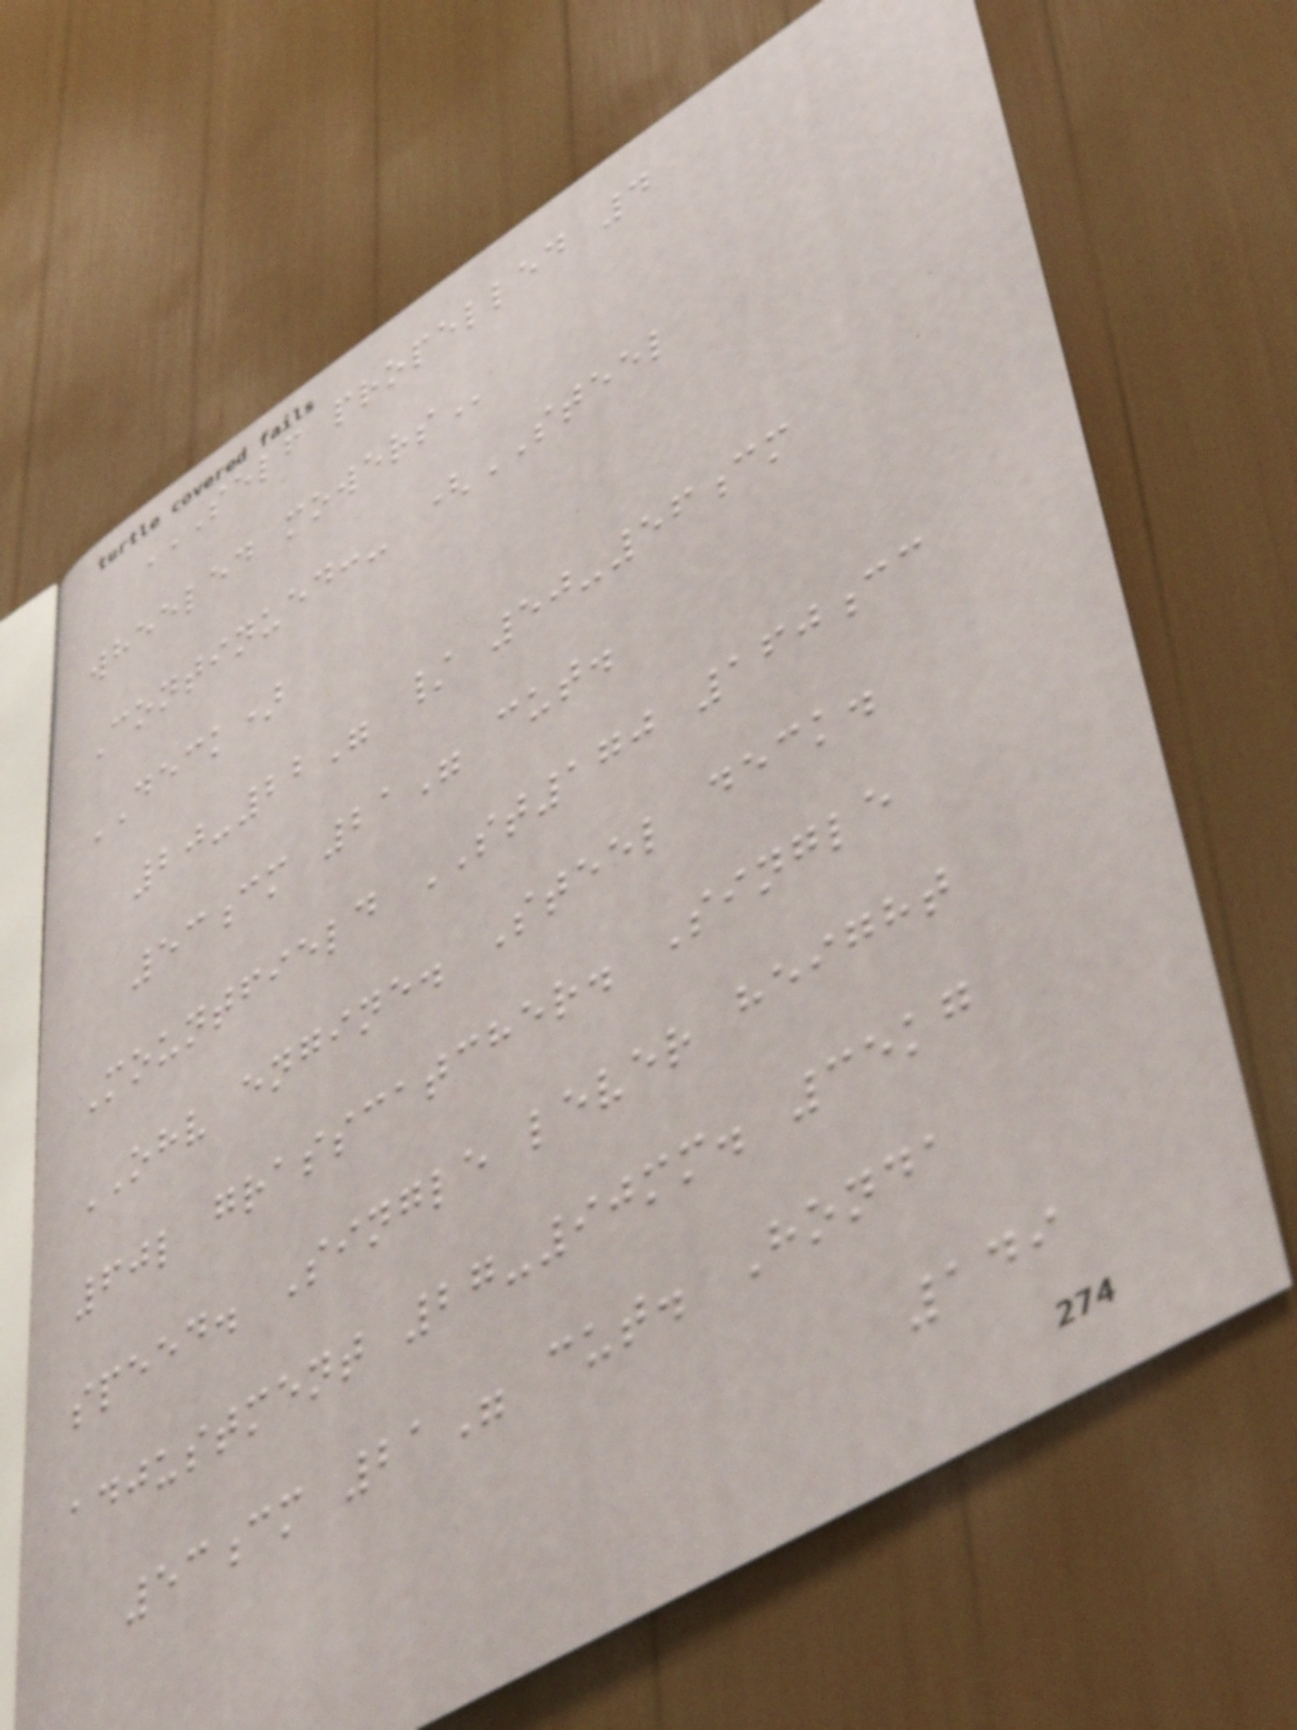SELF PROPELLED 4
WHEELED MOWERS
Continued:- (STEEL
DECK)
20-22" / 50-56cm
53cm 21" cut.
Mountfield ST170 160cc
OHV engine. Steel deck.
60l grasscatcher. Single
speed. Single lever height
adjustment 27-90mm. 35kg
53cm 21" cut. Honda
149
